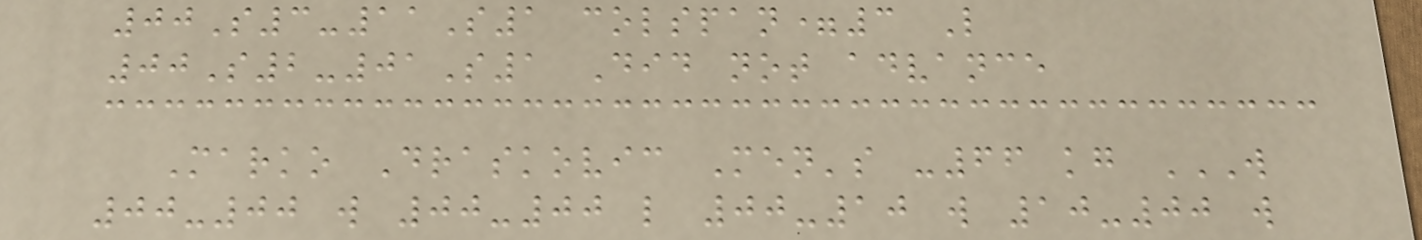00S3-11S1 colspan=3 L
00S2-01S1 Did not advance
Marko Draskovic Men's -66 kg W
00-00 W 00-00 L 00-10 W 10-00 W
